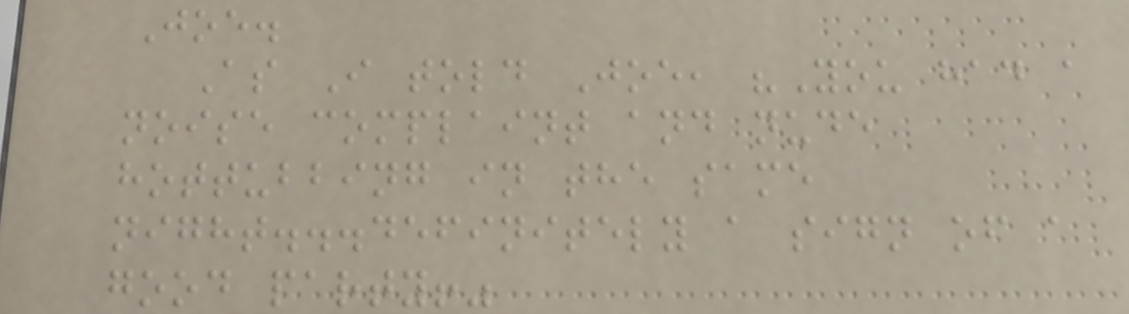Joe.
As I told Joe, "You had a
noise complaint and nude
hottubbing in the same
night...definitely a sign of a
good party!"
